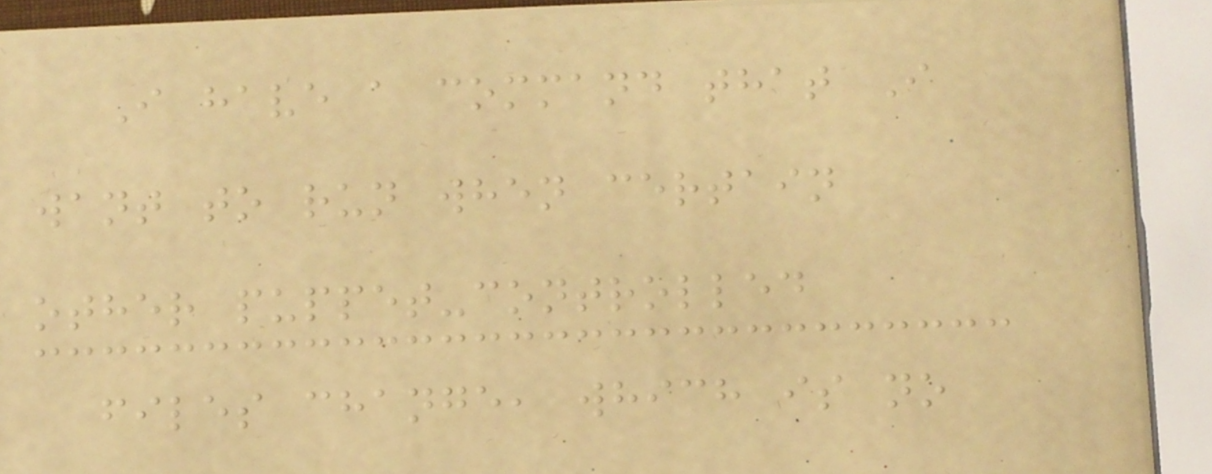I have a command that I
want to run when certain
other puppet-controlled
files change, which is no
